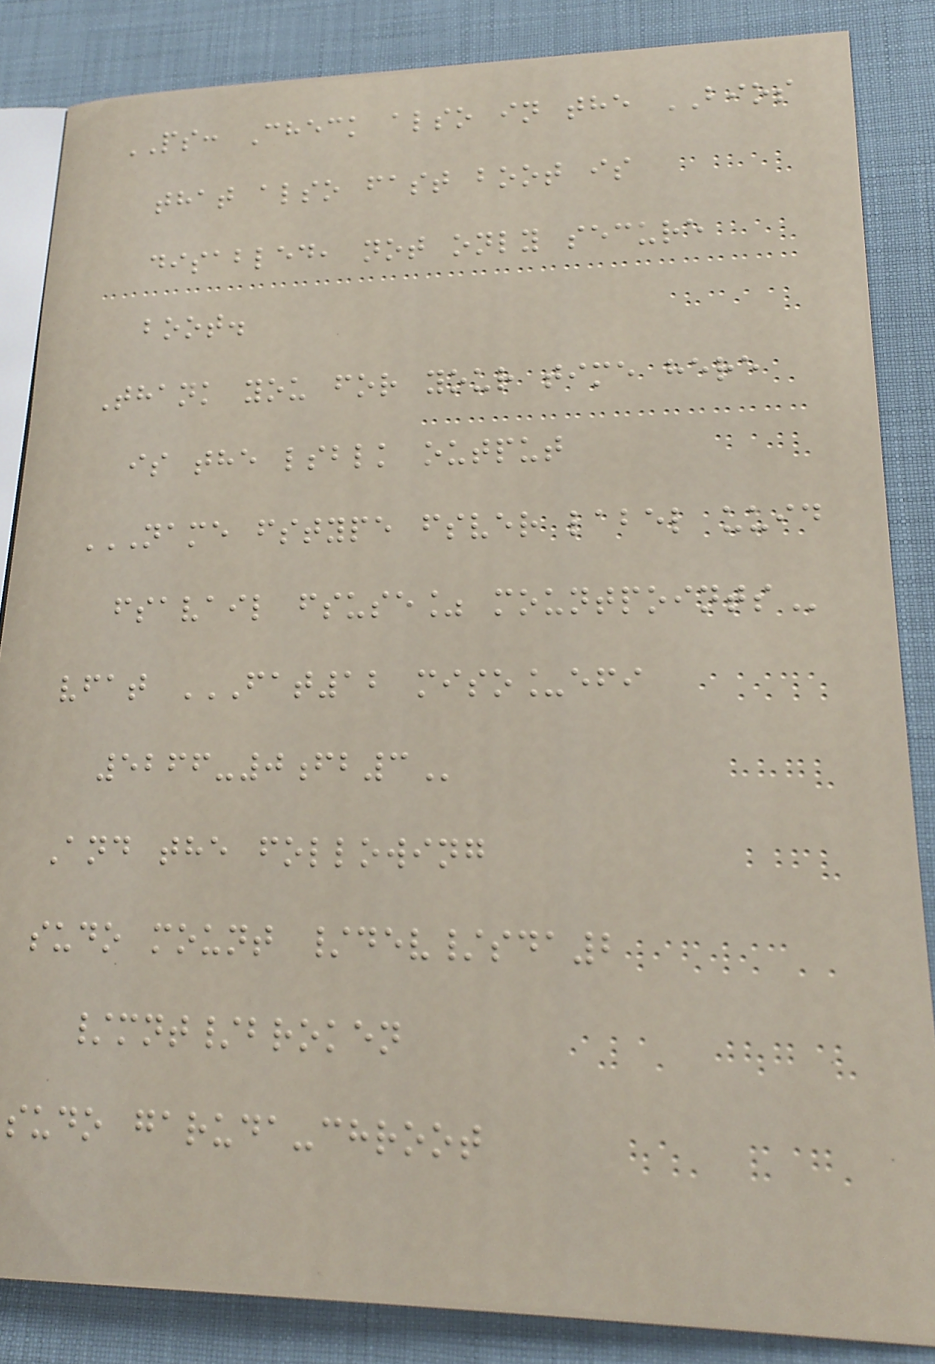PS: Check also in the BIOS
that also fast boot is
disabled, not only secure
boot.
Thank you for your time here
is the lsblk output
NAME FSTYPE FSVER LABEL UUID
FSAVAIL FSUSE% MOUNTPOINTS
vfat FAT12 MISO_EFI
5266-0FB3
And the following
sudo mount /dev/sda2
/mnt/broken
sudo garuda-chroot
